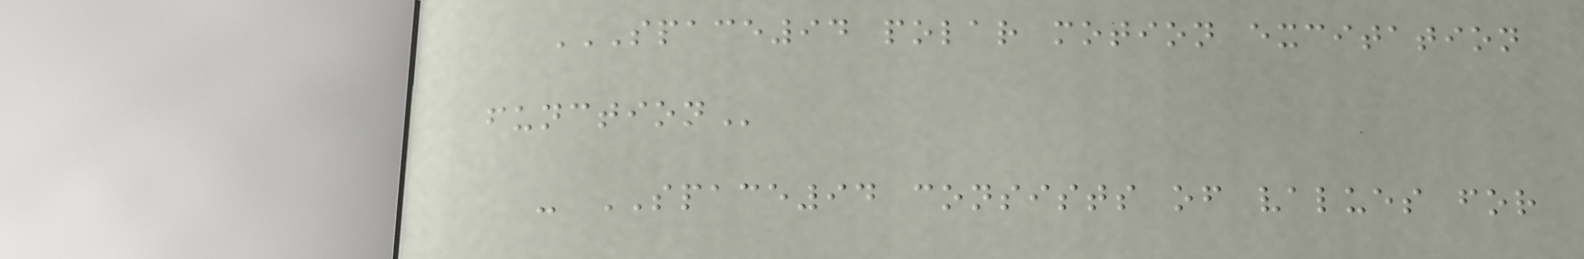SPACE94 POLAR MOTION EXCITATION
FUNCTION
- SPACE94 consists of values for
